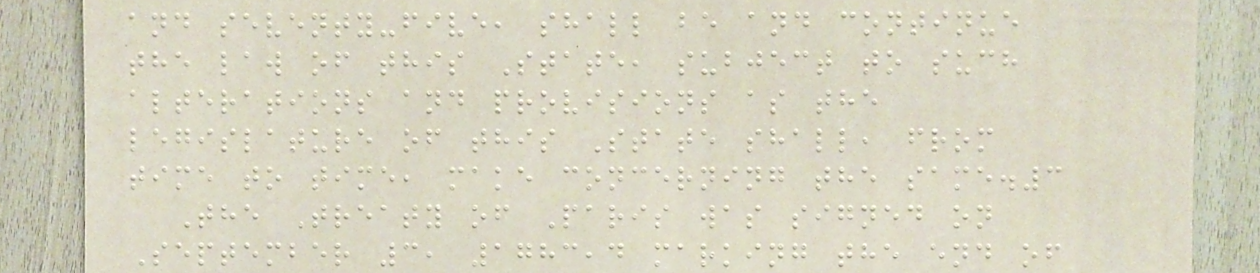and seventy-five, shall be and continue
the law of this State, subject to such
alterations and provisions as the
legislature of this State shall, from
time to time, make concerning the same.3
The Treaty of Paris was signed on
September 3, 1783,4 marking the end of
